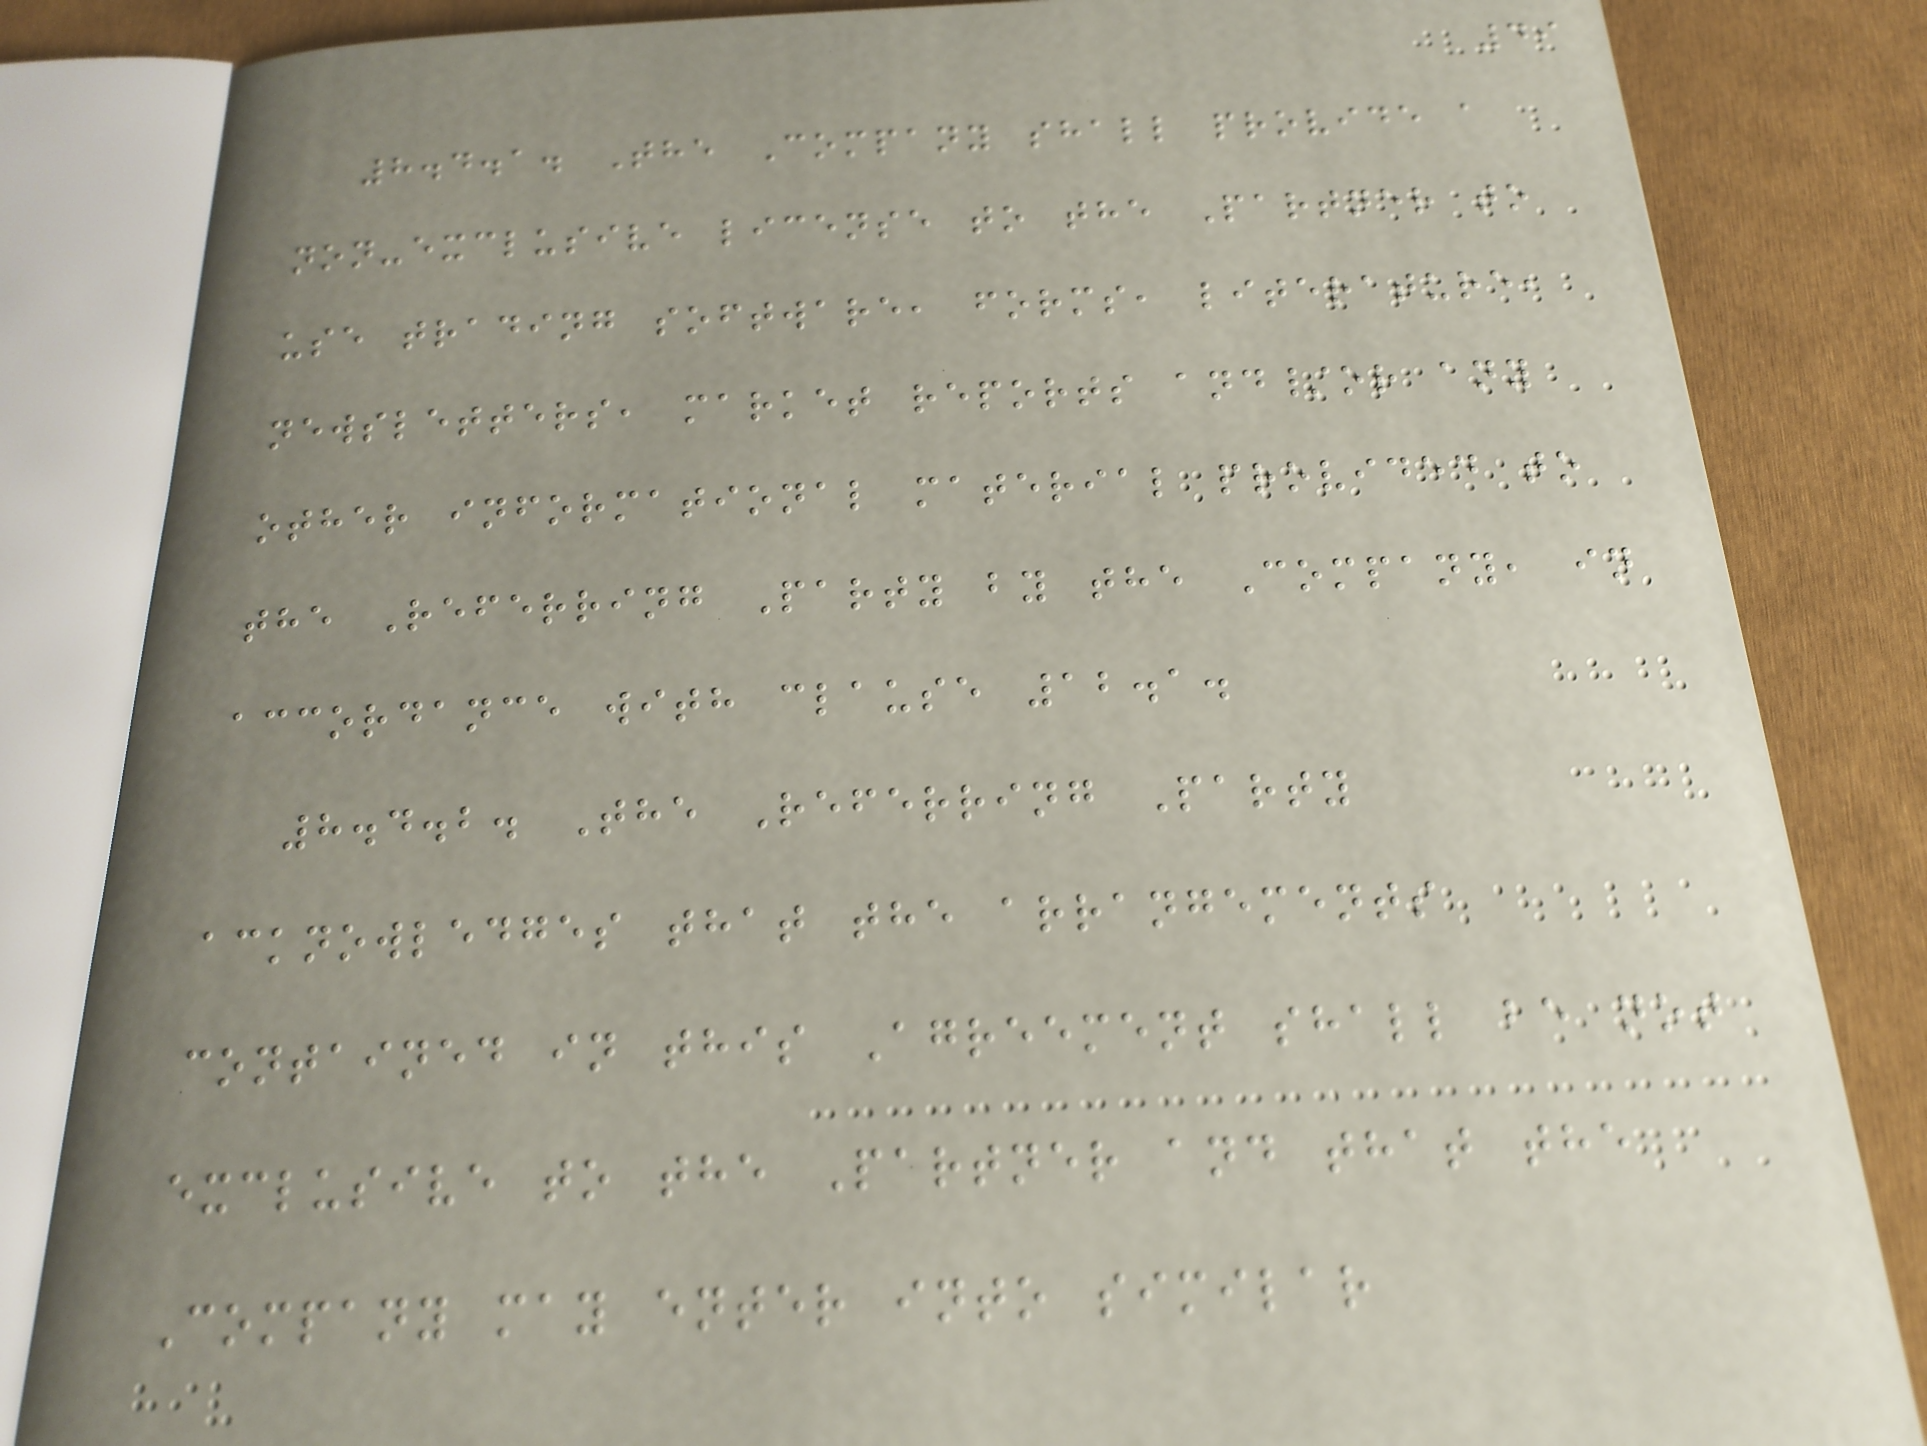49
8.4.1. The Company shall provide a
non-exclusive license to the Partner to
use trading software, forms, literature,
newsletters, market reports and/or any
other informational material provided to
the Referring Party by the Company, in
accordance with clause 12.1.
8.4.2. The Referring Party
acknowledges that the arrangements
contained in this Agreement shall be not
exclusive to the Partner and that the
Company may enter into similar
